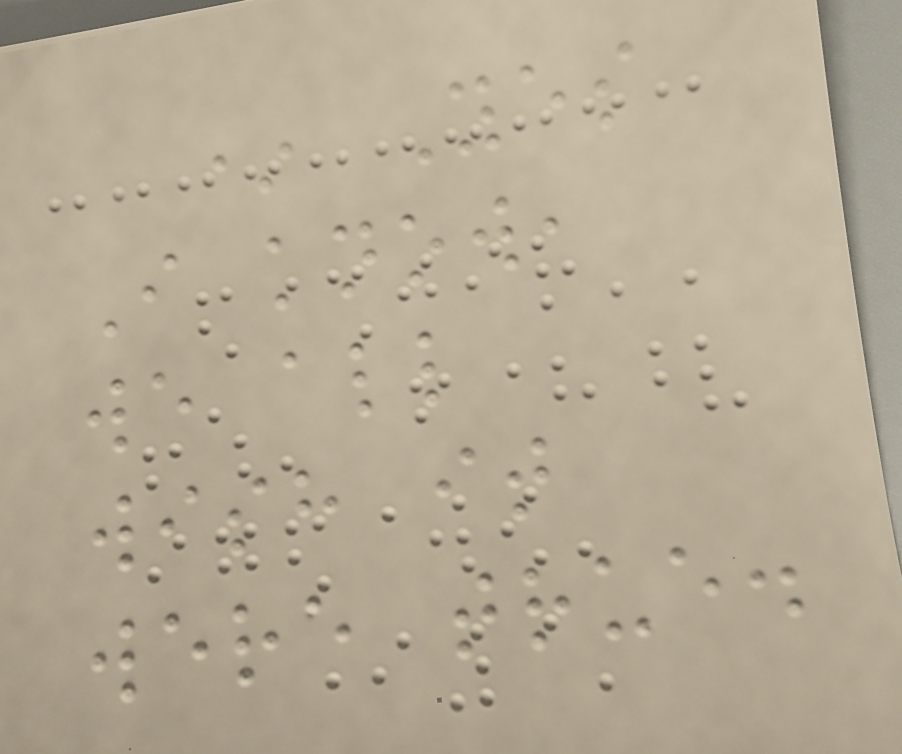* Yes
I know,
we all
wish it
were true.
